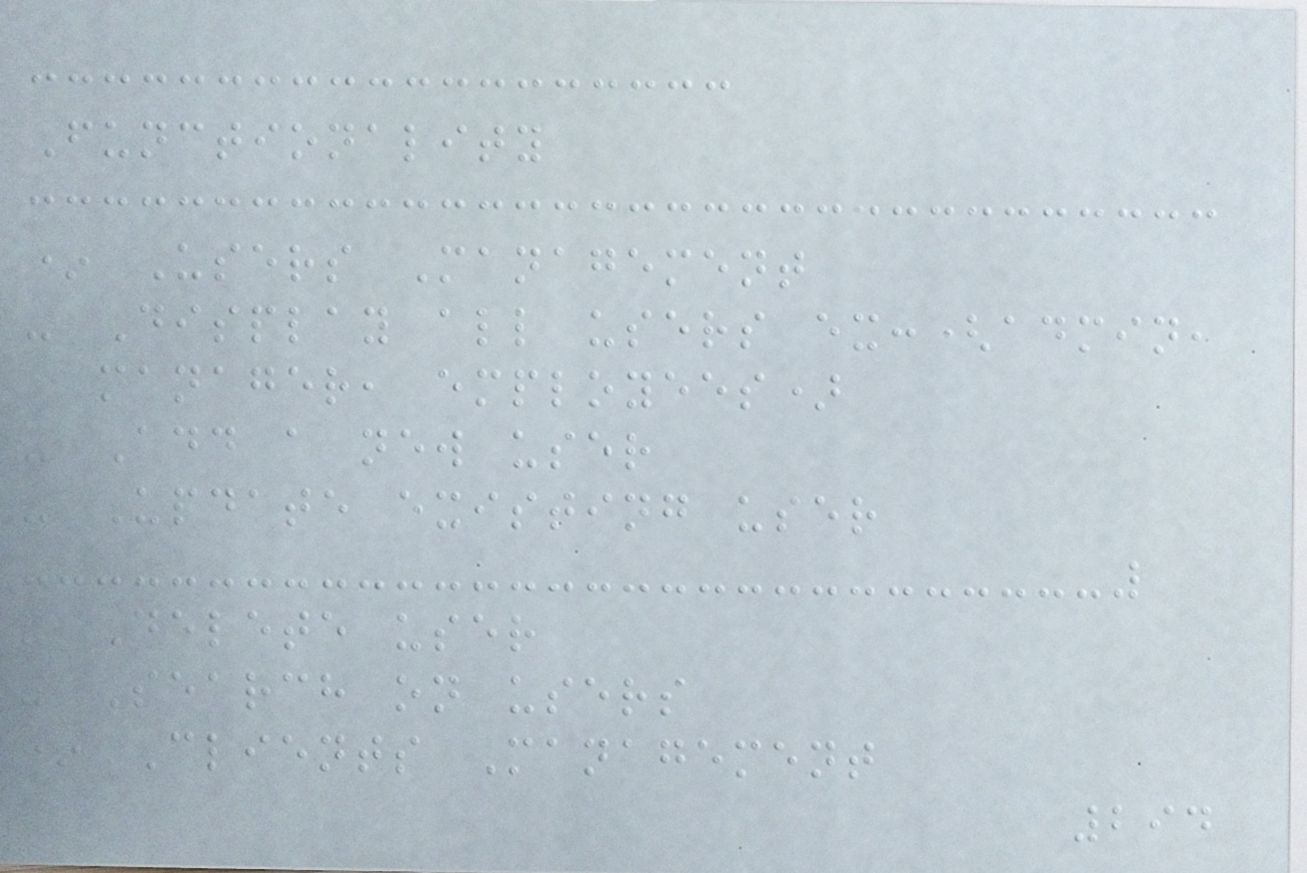Functionality
* Users Management
- Display all users ex:(admin,
manager, employees)
- Add a new user
- Update existing user
- Delete user
- Search on users
* Clients Management
294
